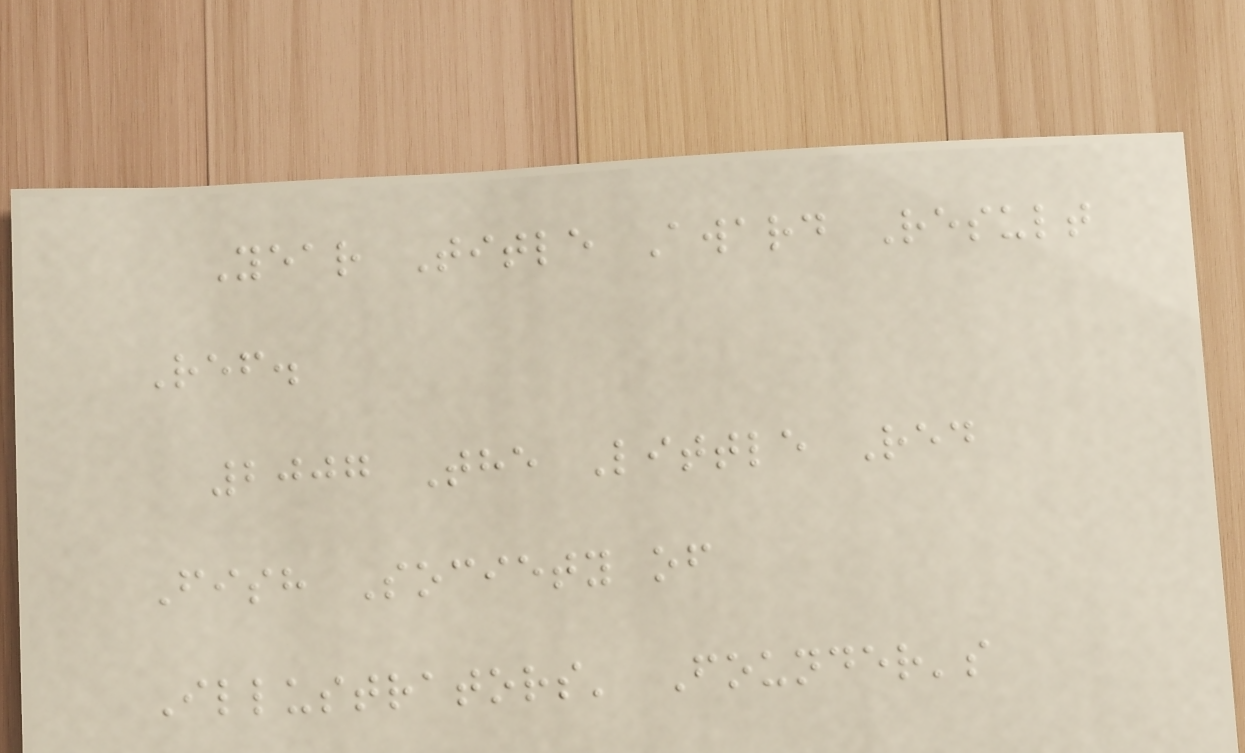Year Title Award Result
Ref.
2007 The Little Red
Fish Society of
Illustrators' Founder's
